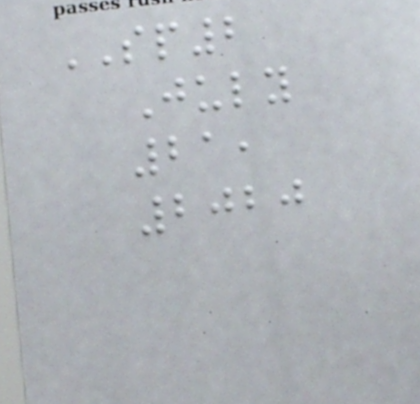SP2
July
21,
2020
